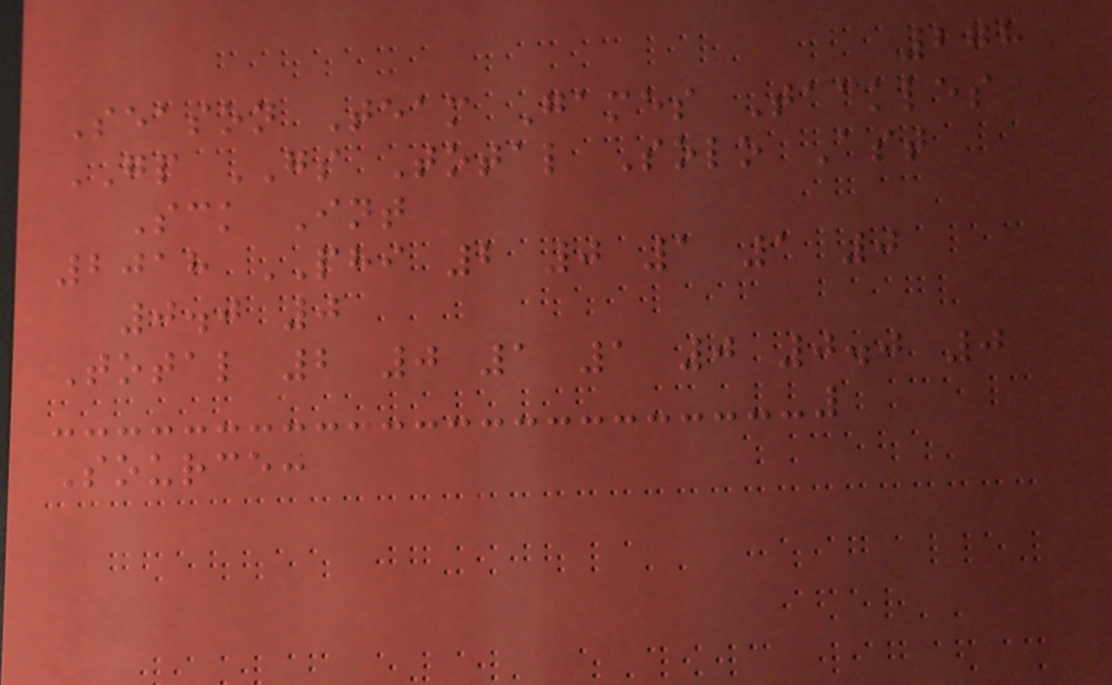278
Season Team Games Tackles
GP GS Total Solo Ast
Sck Int
2018 PHI 2 0 1 1 0
0.0 0
Total 2 0 1 1 0 0.0 0
Source:
